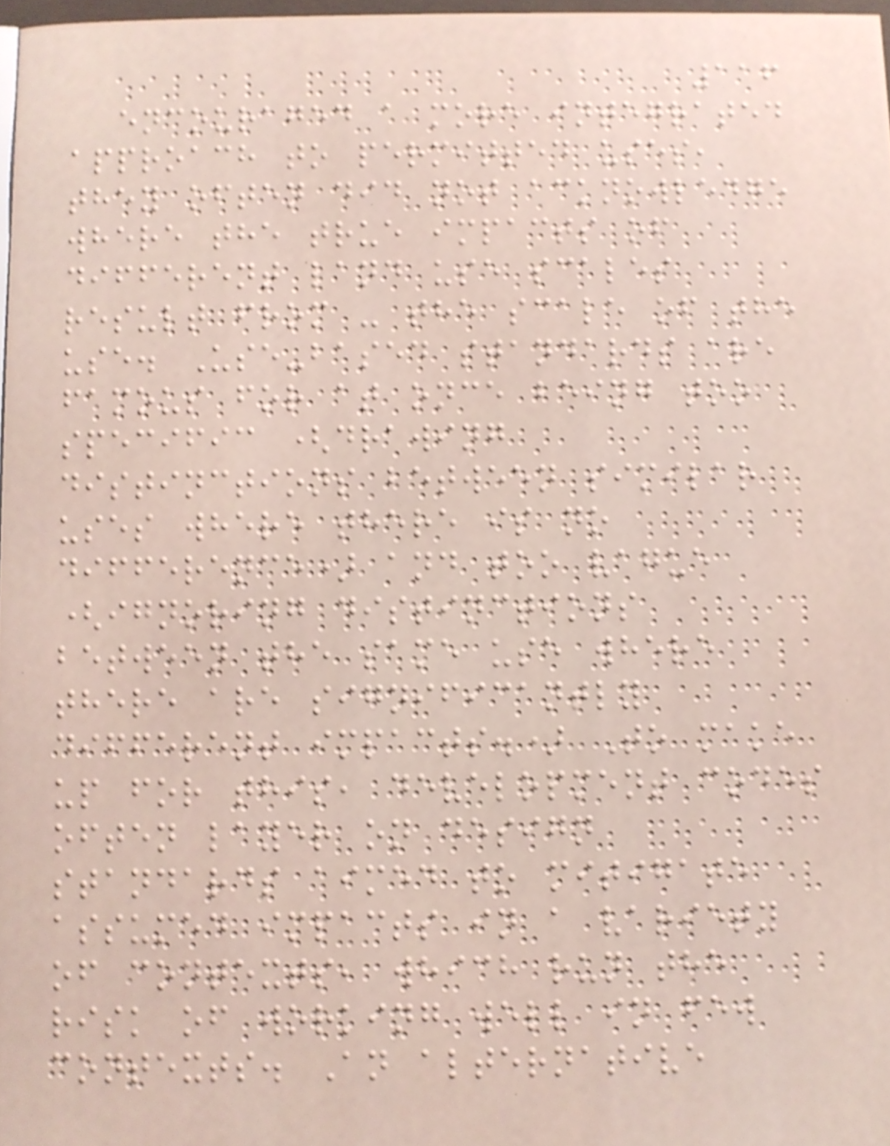116
encouraged a more integrated
approach to permitted uses,
they often did not acknowledge
where the true impacts of
different land use scales
result from - the scale of the
use. Use-based standards are
famous for at once being too
specific (drawing
distinctions between similar
uses where there is no
difference) and too vague
(ignoring distinctions
between the same use where
there are significantly
different impacts.) To make
up for this, development codes
often layer on design
standards aimed to mitigate
assumed impacts in a variety
of contexts, which run the
risk of working well in few
contexts. An alternative
